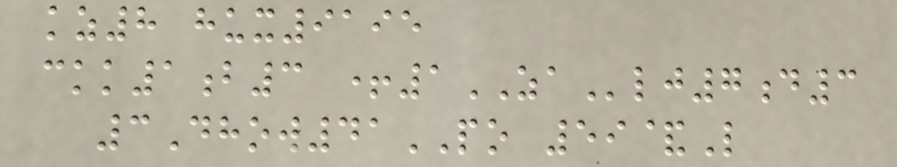kz8 hux9195
ckk1b3 +1ZAlj7d3
3Dhow41PO 59&L
